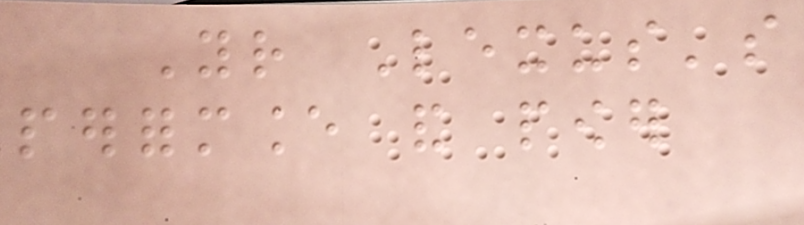Your Lexus's
performance and power
